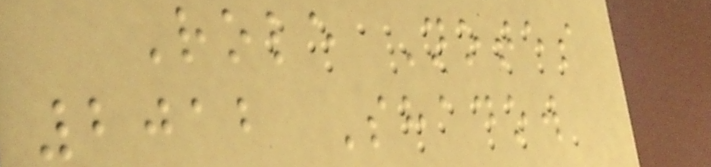Role Notes
2012 Shadow
